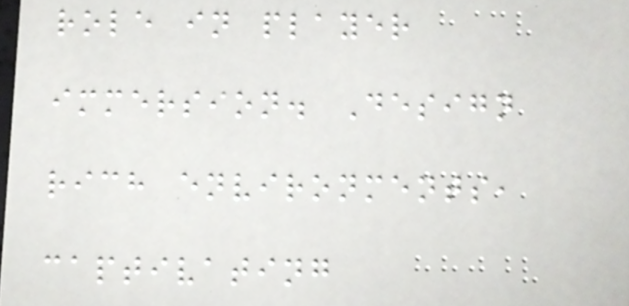role in player
immersion. Design
rich environments,
captivating
